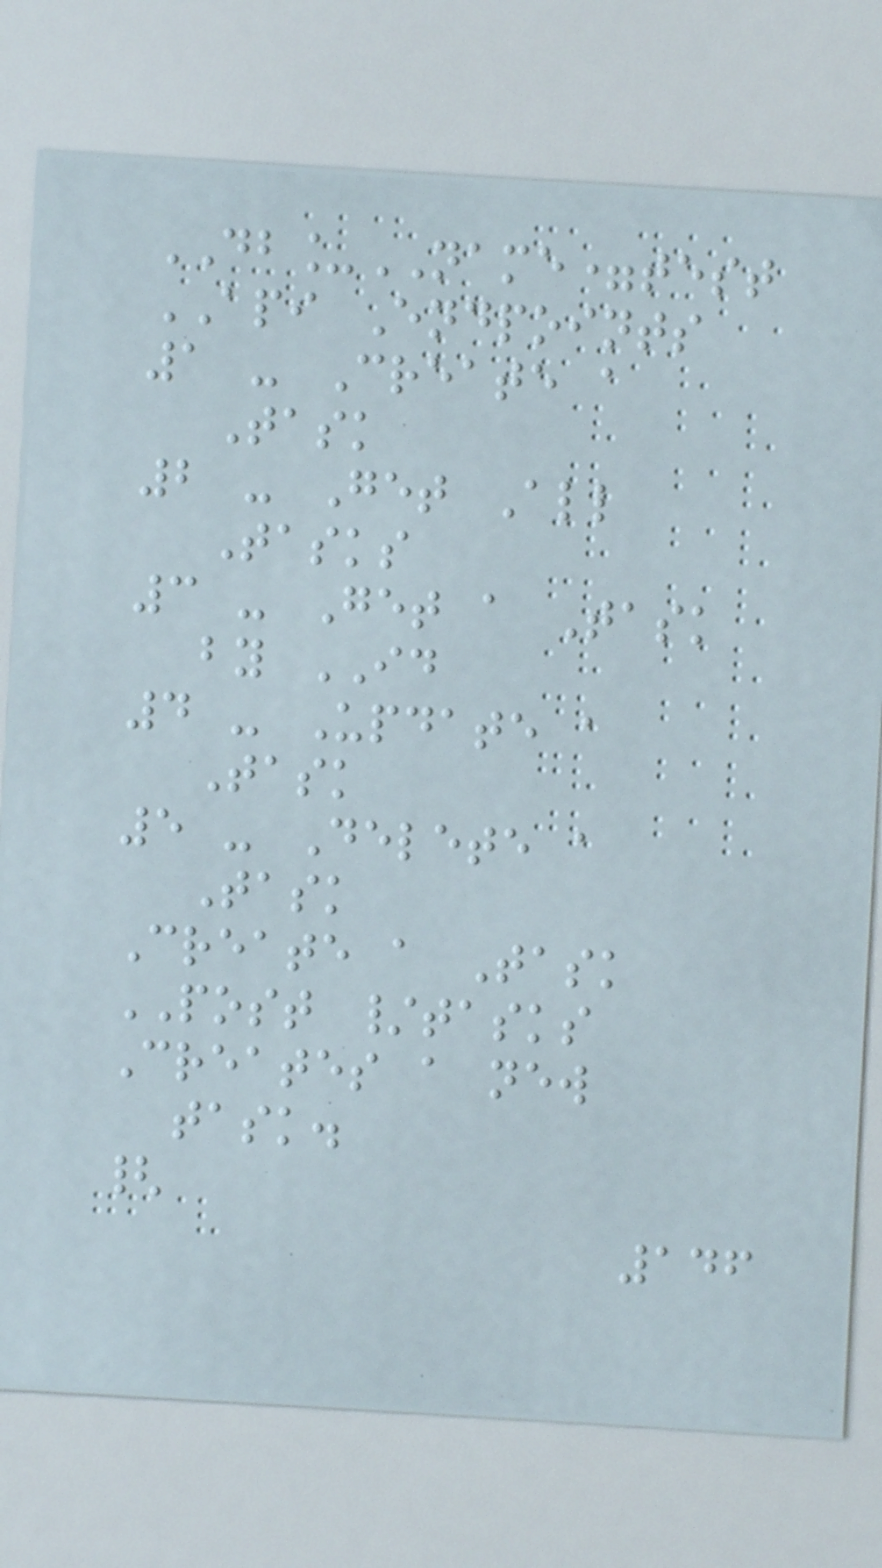DB_NAME=test
API Endpoints
1 - Create a
Task
2 - Get All
Tasks
3 - Get a Task
by ID
4 - Update a
Task
5 - Delete a
Task
Create a Task
POST /tasks
Creates a new
task.
{
146
